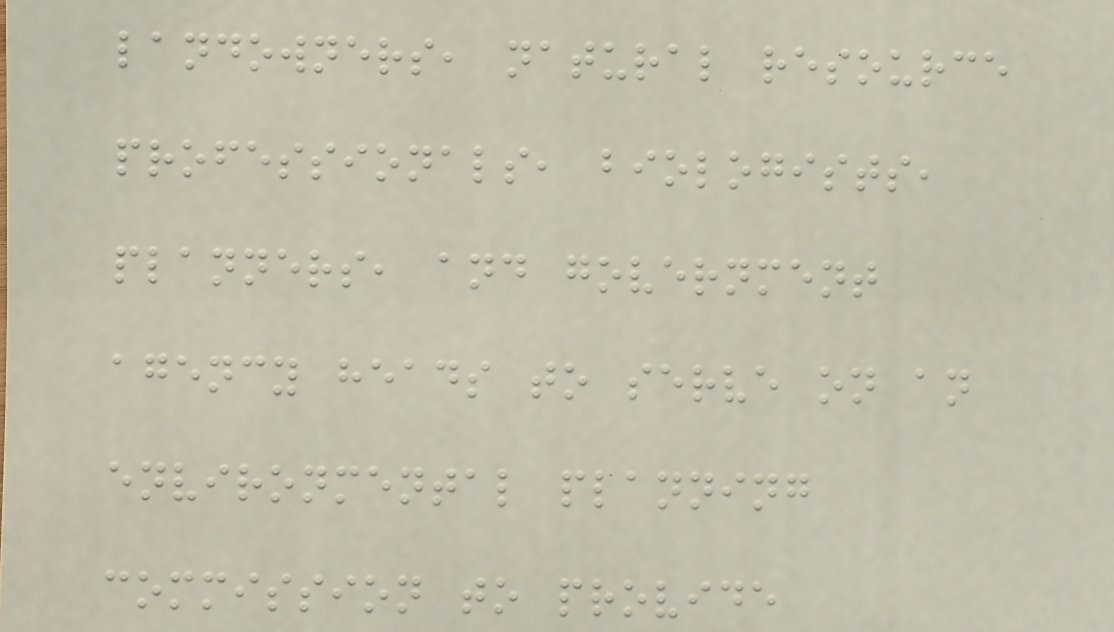landowners, natural resource
professionals, biologists,
planners, and government
agency heads to serve on an
environmental planning
commission to provide
